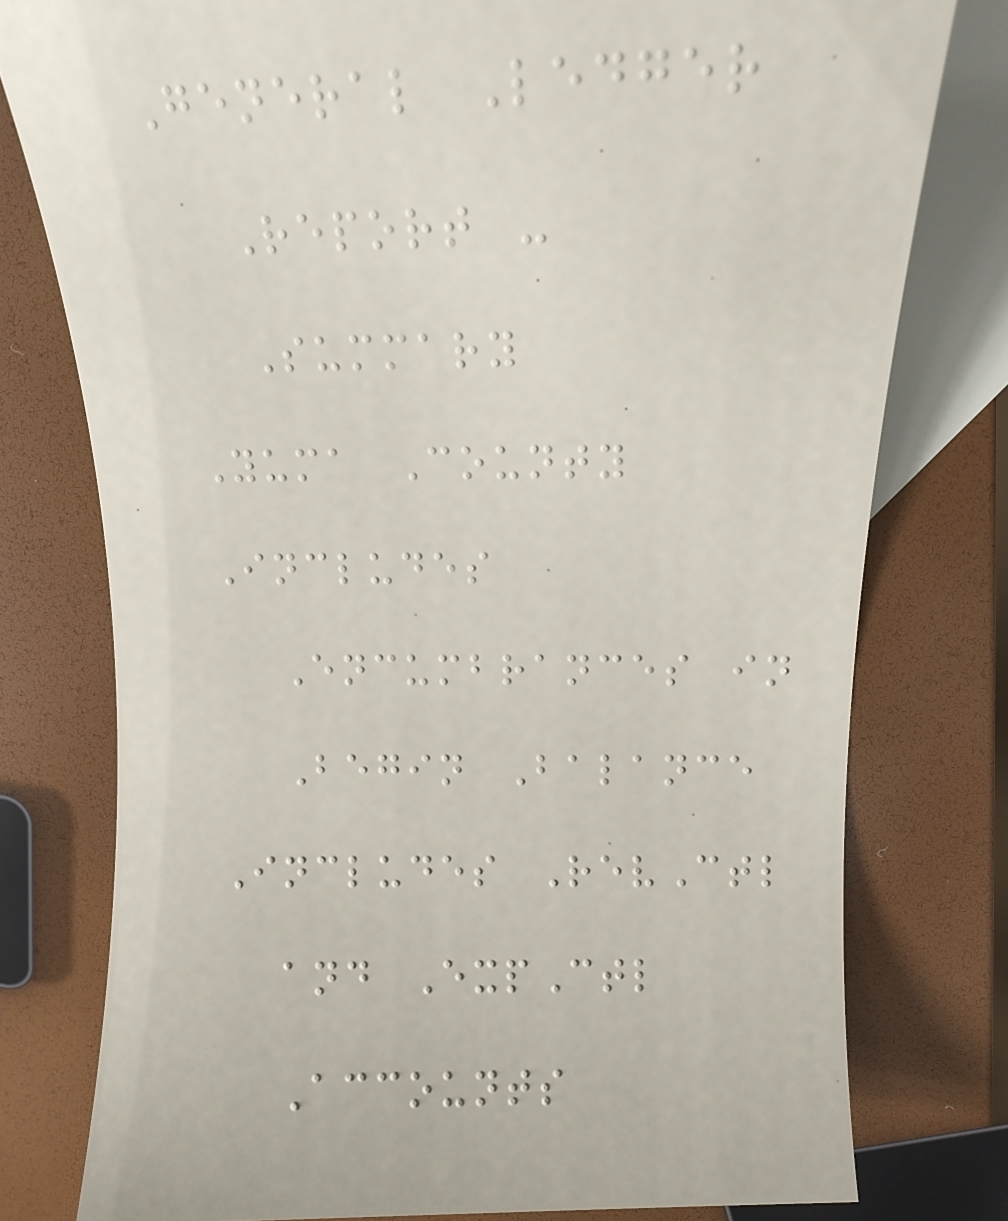General Ledger
Report -
Summary
Yuma County
Includes
Encumbrances in
Begin Balance
Includes RevCtl
and ExpCtl
Accounts
